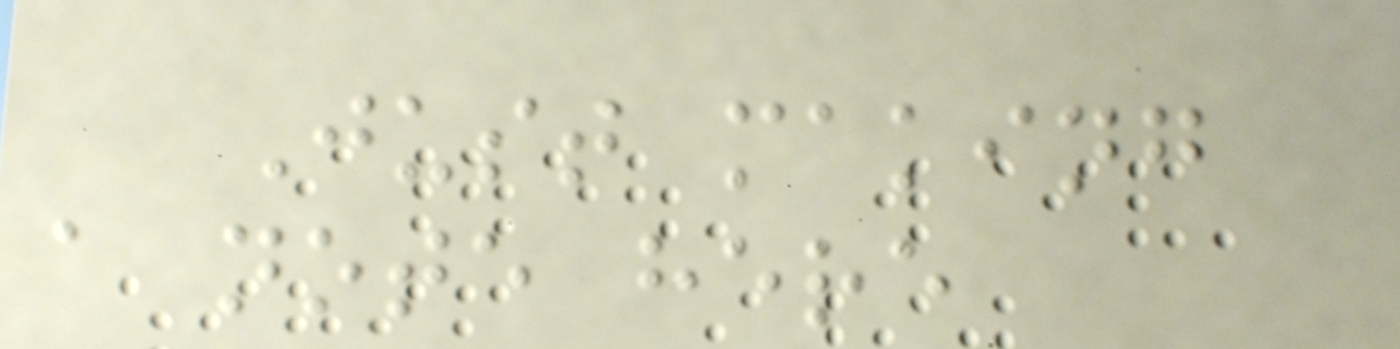Just making
a note here
